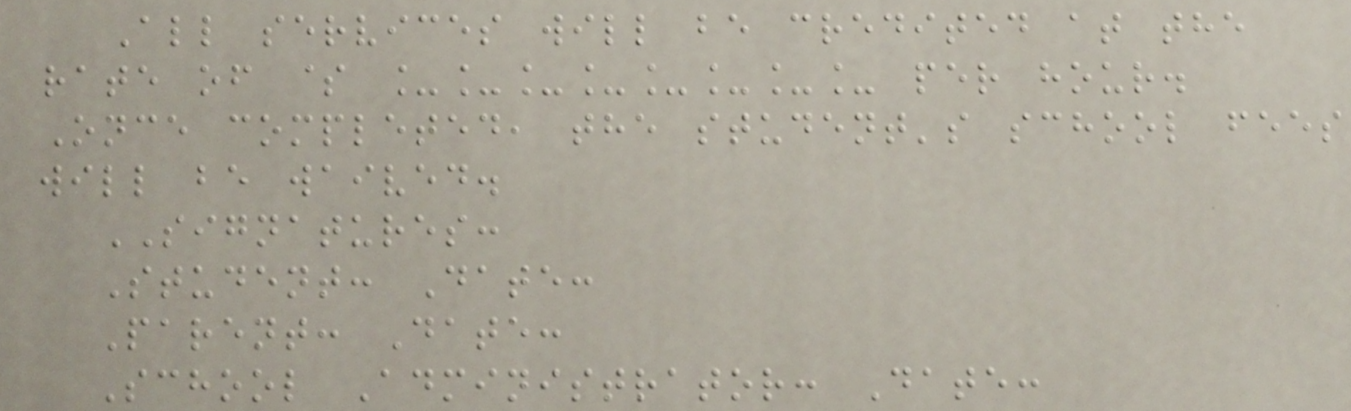All services will be credited at the
rate of $ ________ per hour.
Once completed, the student's school fees
will be waived.
SIGNATURES:
Student: Date:
Parent: Date:
School Administrator: Date:
